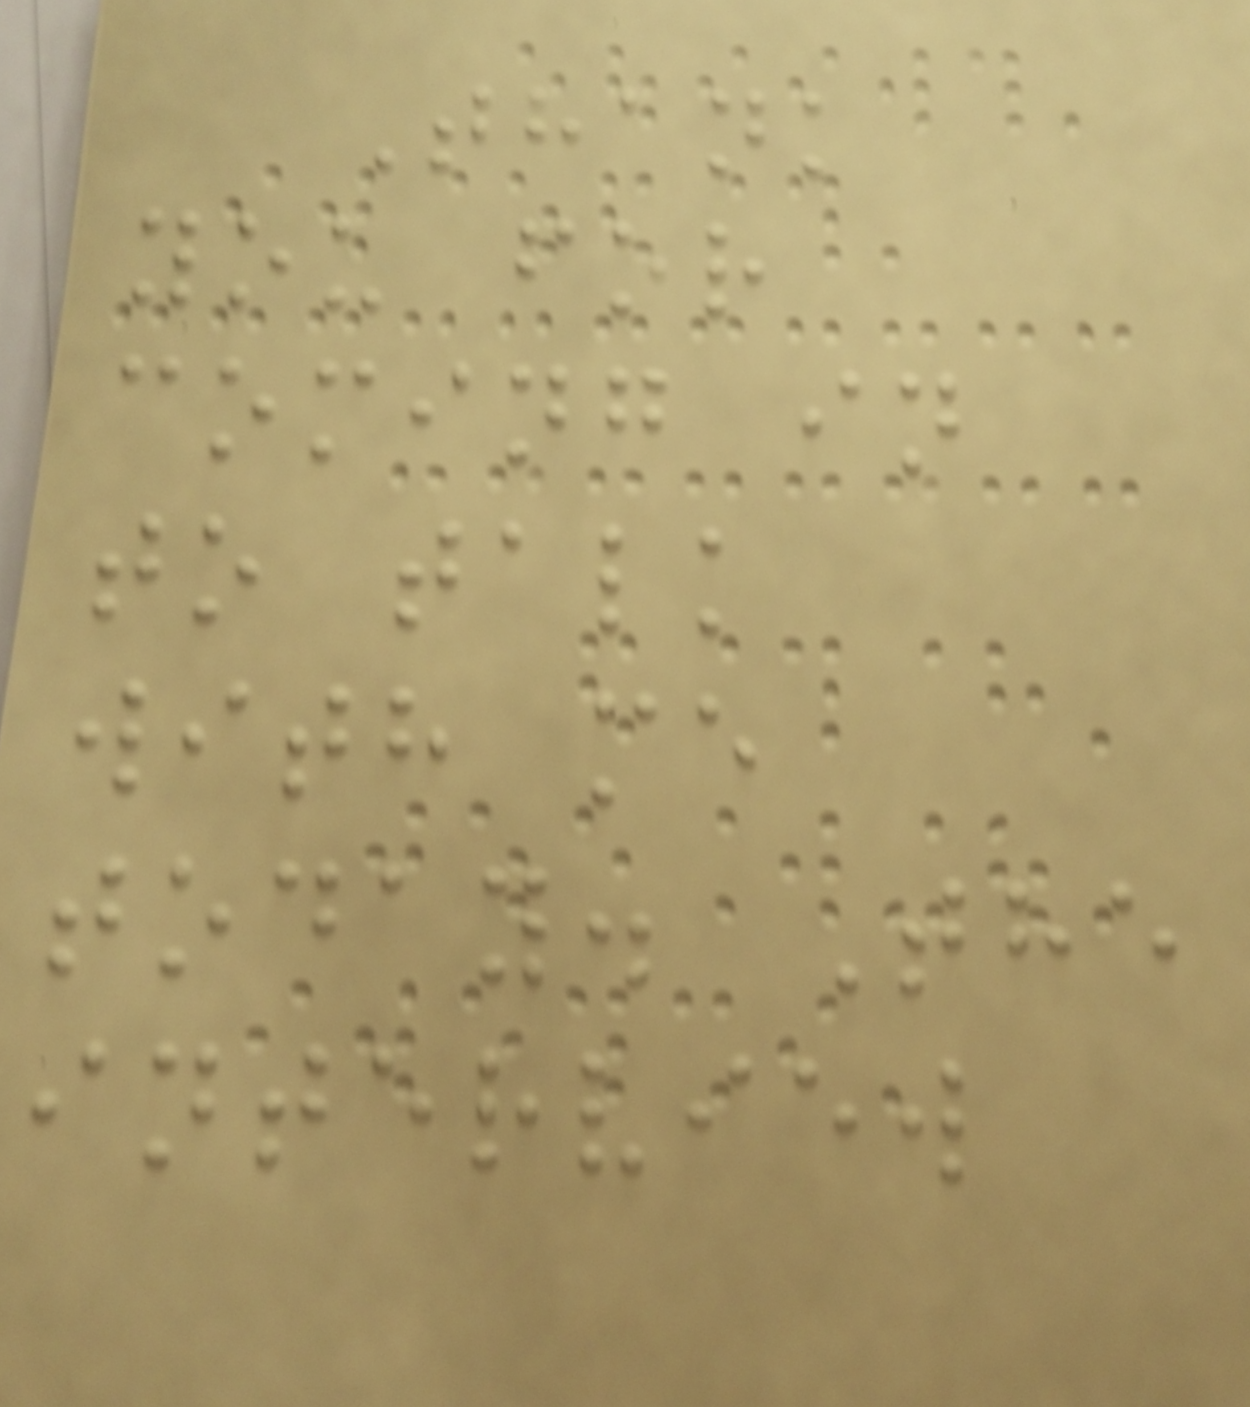Thank
you for
coming in
to talk
with me
today. The
interview
